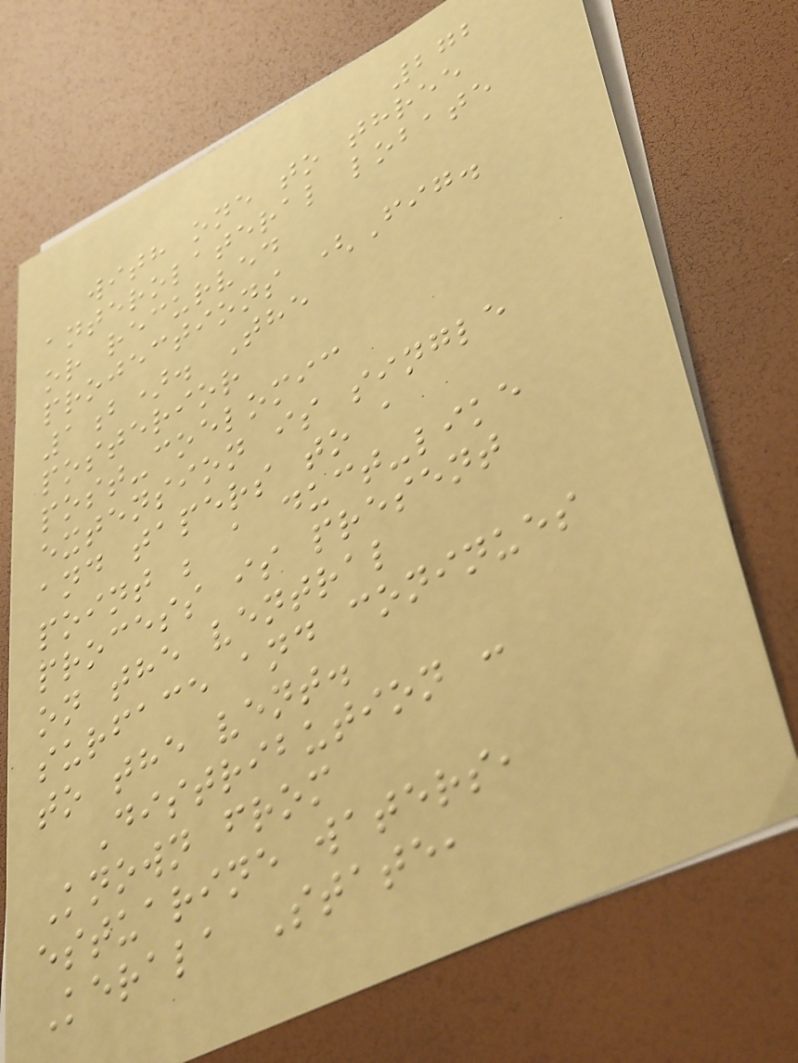272
with one to three
anterolateral lobate
or recurved
projections (Fig.
1b). The
posterior
post-coelomic
extension is single
and tapers to a
point ; a duct-like
process is present
on the ventral
surface and coninues
to the vent.
Distribution :
Known from
estuarine waters,
Kerala State,
